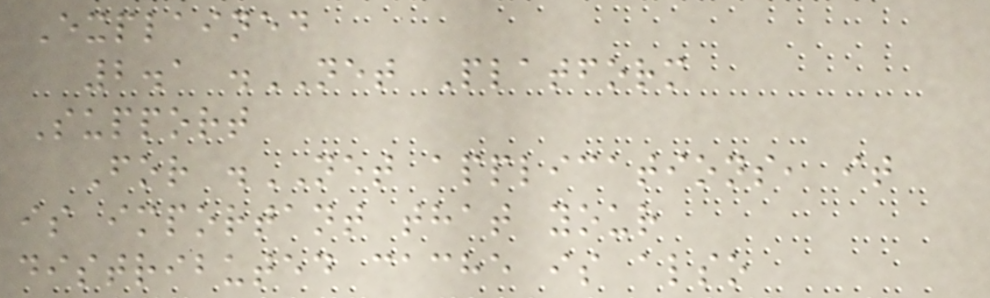Explained
2.1 .NET Platform
Support
For .NET applications, it
is important that your
distributed cache is also
